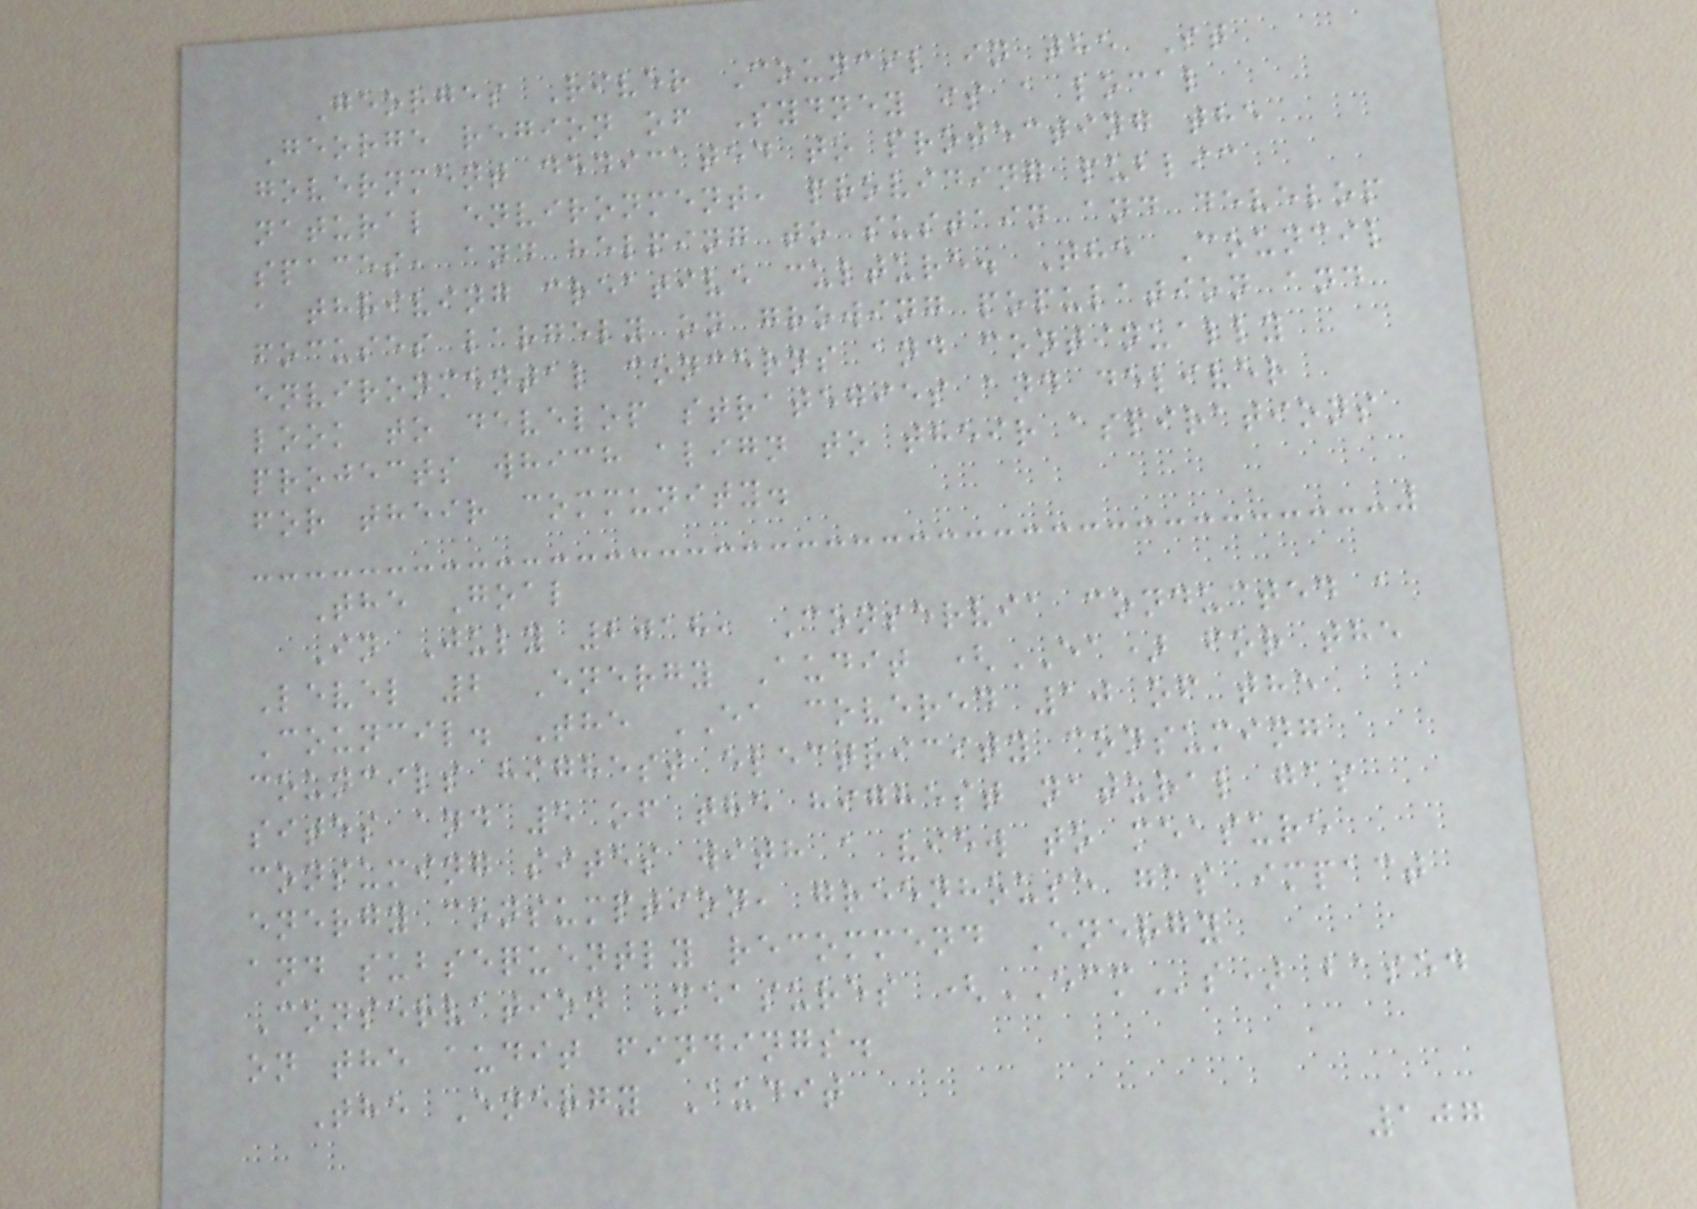Georges River Council in the St
George region of Sydney is a local
government dedicated to protecting the
natural environment, providing public
spaces, and helping to sustain and develop
a thriving creative culture. The Council
focuses largely on growing population and
environmental concerns and continually
look to develop strategies and deliver
projects which align to their aspirations
for their community.
The Goal
In July 2018, Conservia conducted a
Level 2 Energy Audit (EA) for the
Council. The EA covered 10 of the
councils highest electricity consuming
sites and 5 of the highest natural gas
consuming sites with a view to measure
energy consumption, greenhouse gas impact
and subsequently recommend Energy
Conservation Measures (ECMs) based
on the audit findings.
The Energy Audit
107
